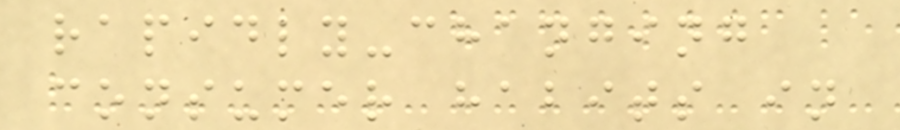rapidly-changing
consumer habits in
